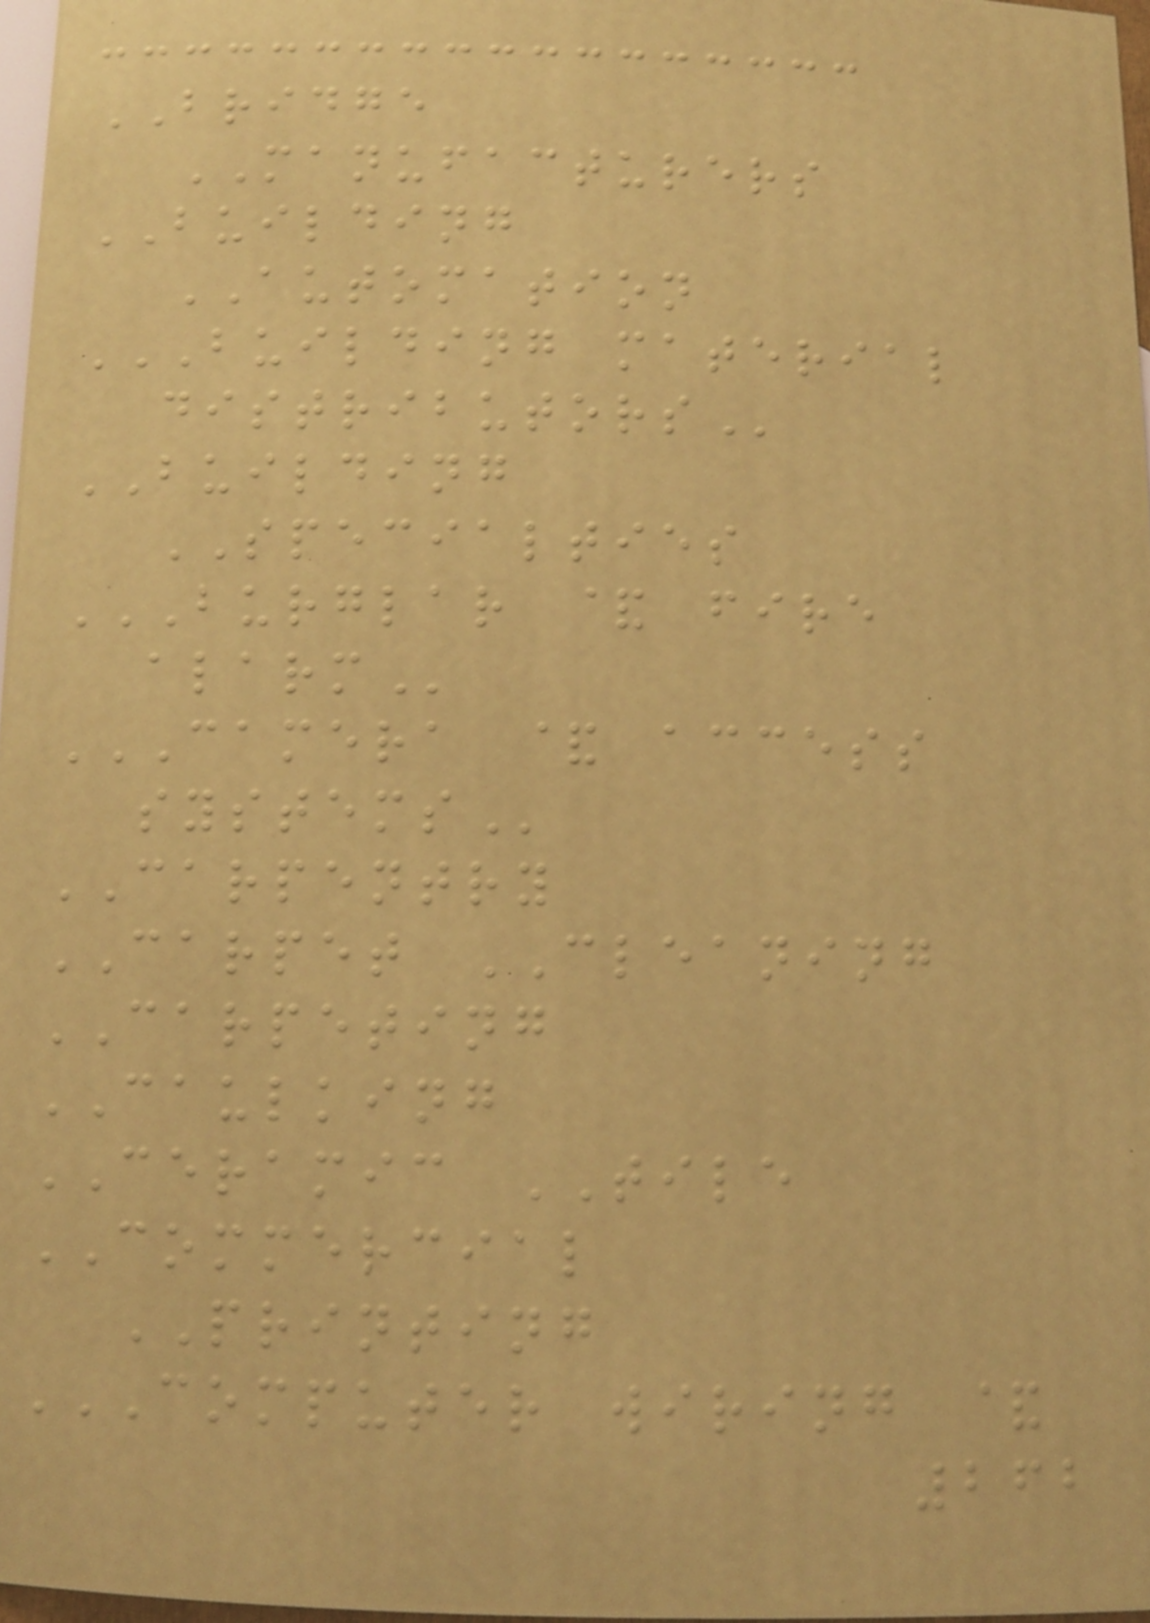BRIDGE
MANUFACTURERS
BUILDING
AUTOMATION
BUILDING MATERIAL
DISTRIBUTORS
BUILDING
SPECIALTIES
BURGLAR & FIRE
ALARM
CAMERA & ACCESS
SYSTEMS
CARPENTRY
CARPET CLEANING
CARPETING
CAULKING
CERAMIC TILE
COMMERCIAL
PRINTING
COMPUTER WIRING &
262
